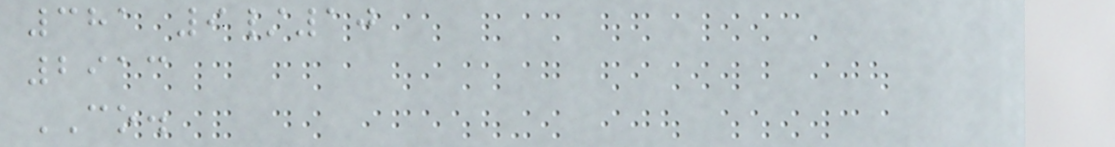381 9/10
2913
CO.
